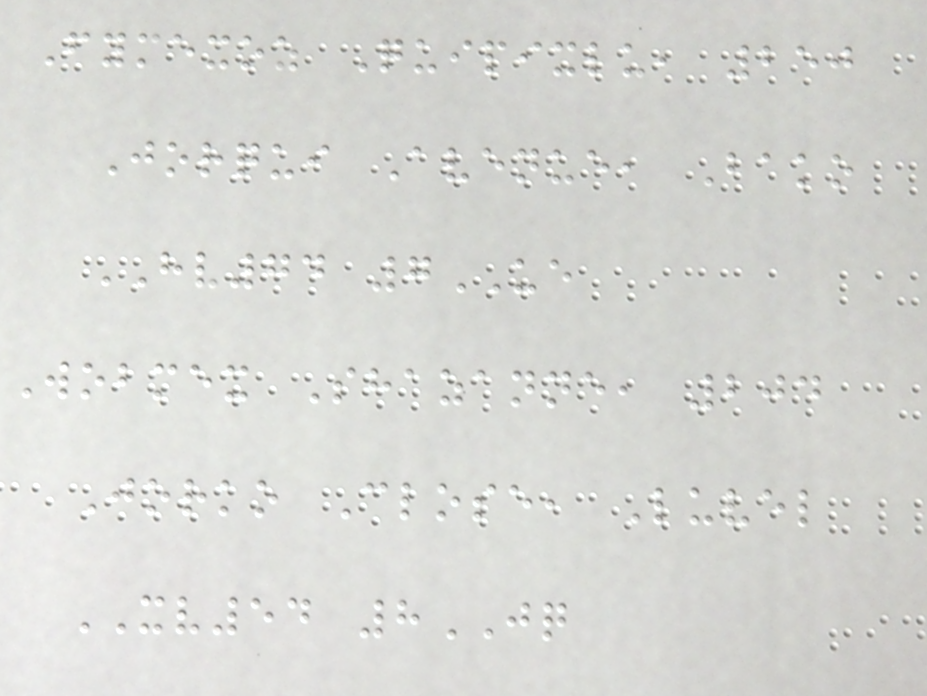Fymexoz Quipixlu, 250
Jorqui Avenue, Bako
HV74 7UE
Wobmex Shazanne, 204
Jorko Close, Luvel
XV54 8JQ
